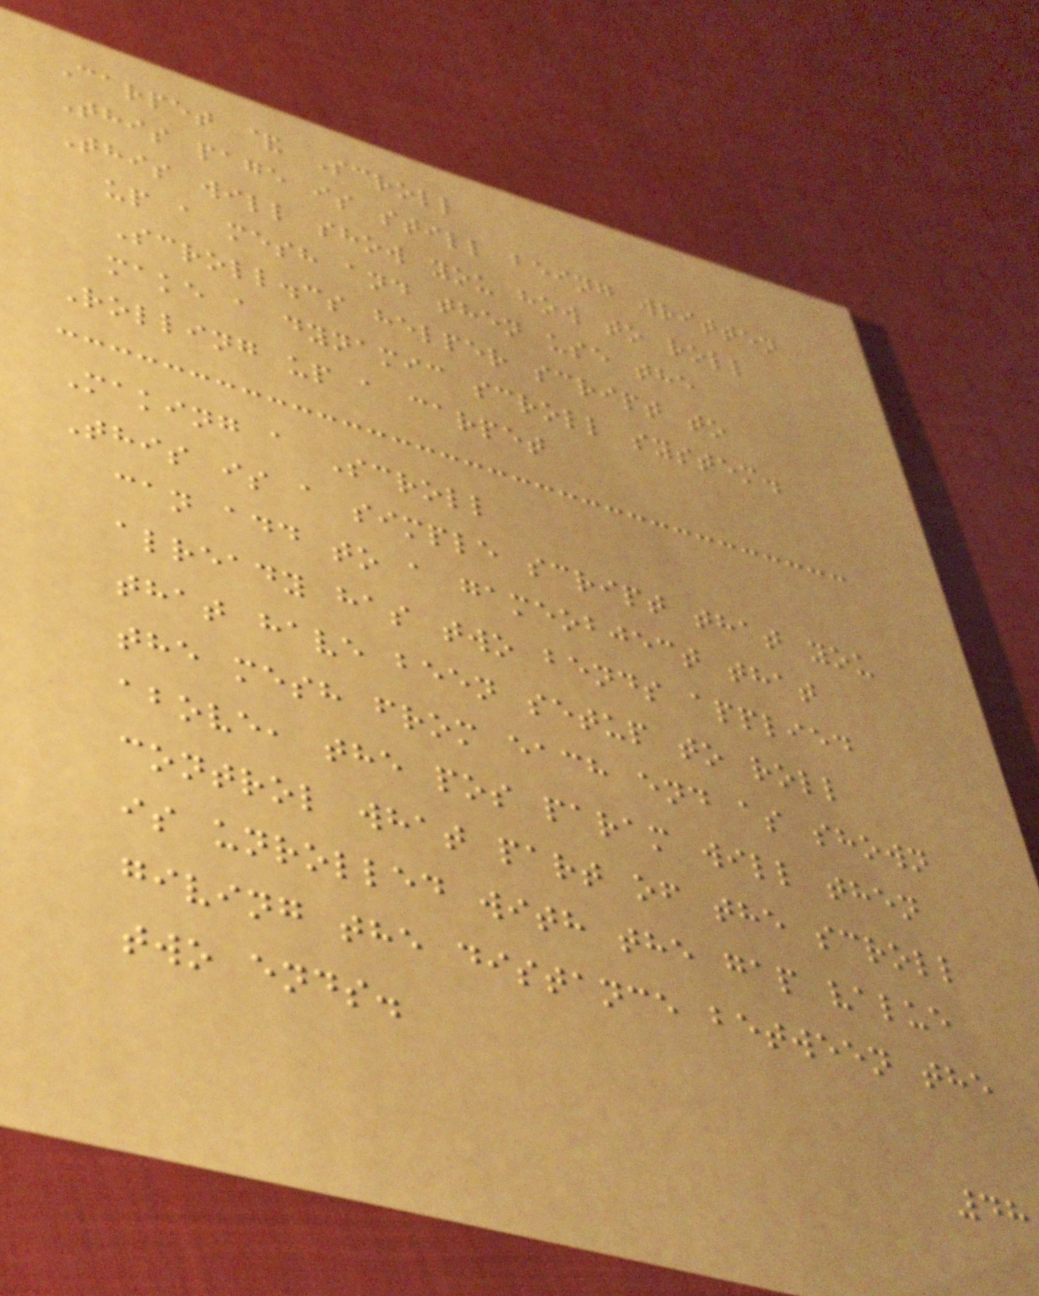Carpet & Scroll
This page is still being written
This will show you how to roll
up a mesh and then use the
Scroll.cs helper script to
make a dynamic scroll system.
Rolling up a carpet
Making a Scroll
This is a simple script that you
can add to a gameobject that
already has two bends applied
that have been setup to roll
the mesh from each end as shown
above, the pos param will then
control what part of the scroll
is unrolled with the gap value
giving the distance between the
two ends.
48
